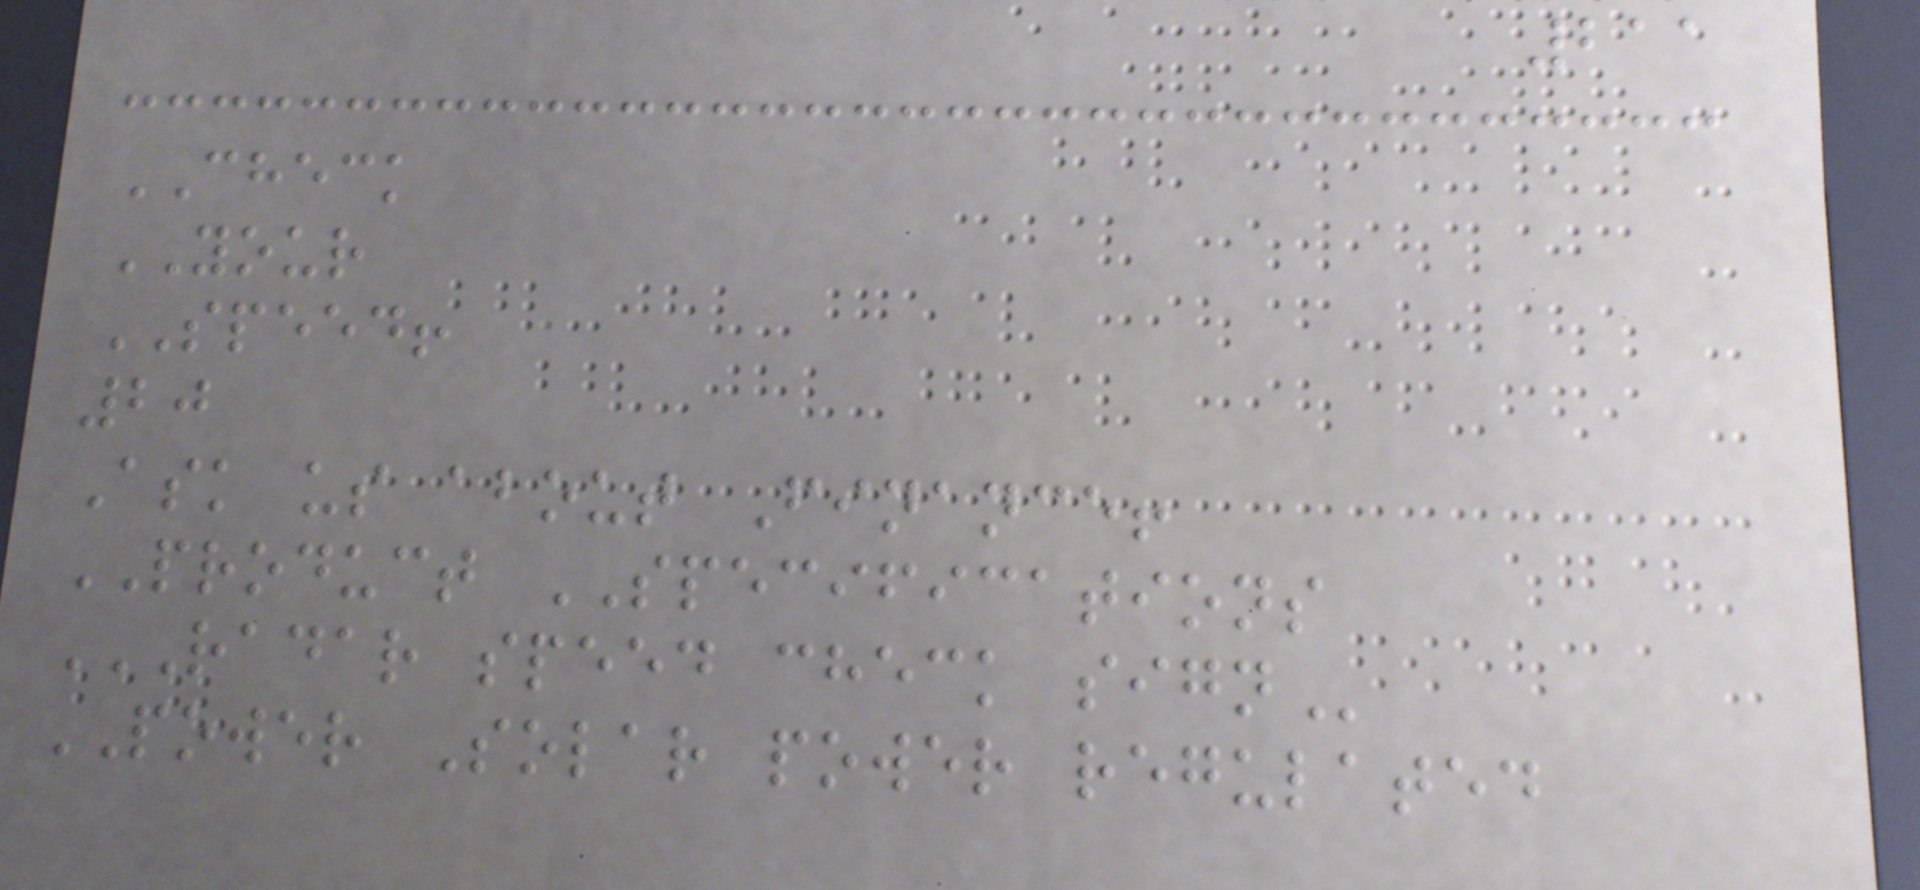211
CHECK
YOUR
SPEED!
20
Ask us about Finance!
PRODUCT SPECIFICATIONS
RADAR SPEED CHECK SIGN
POWER Solar power regulated
